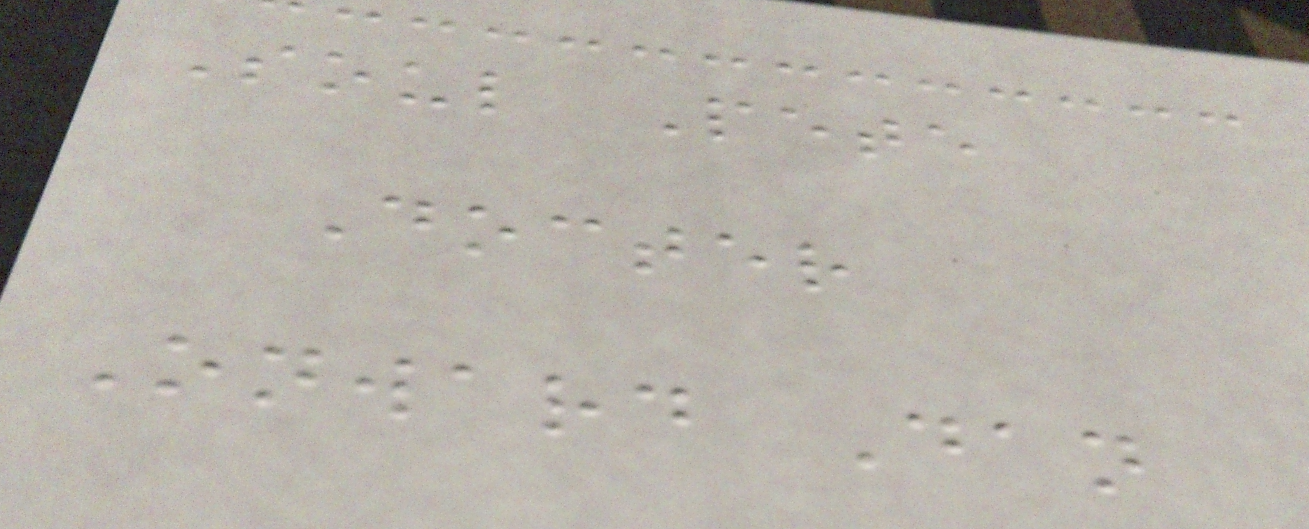Soul Pete
Docter
Onward Dan
